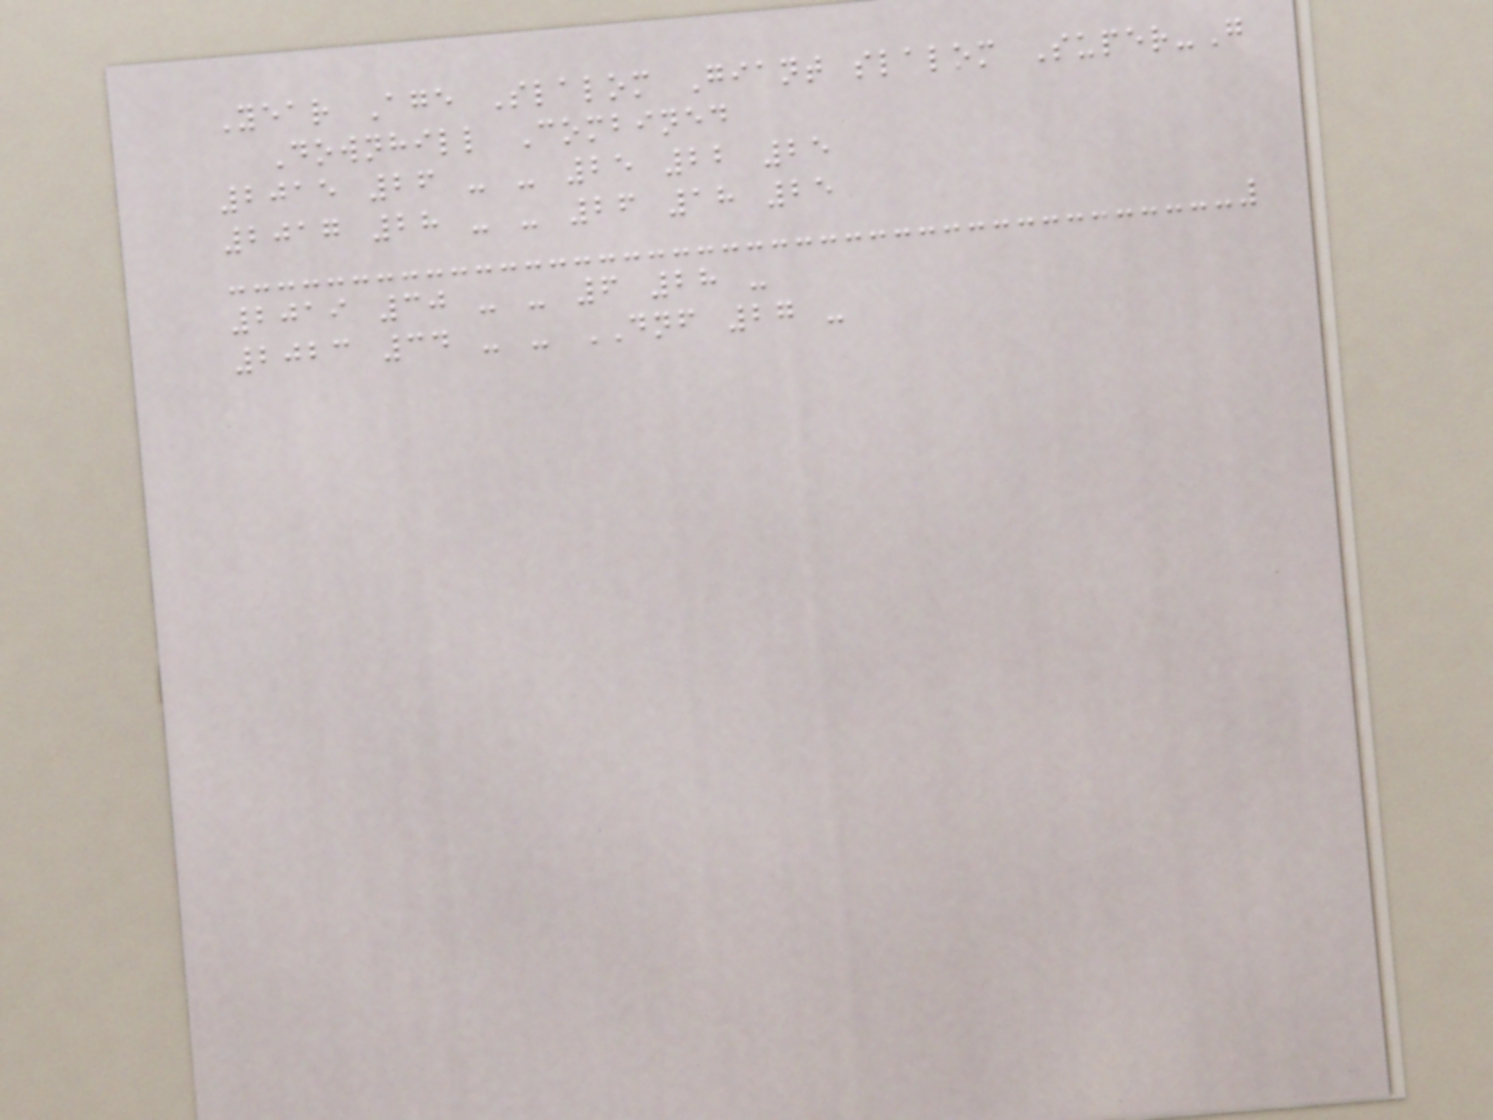Year Age Slalom Giant slalom Super-G
Downhill Combined
2015 26 - - 25 22 25
2017 28 - - 26 18 25
2019 30 - - 6 28 -
2023 34 - - DNF 27 -
